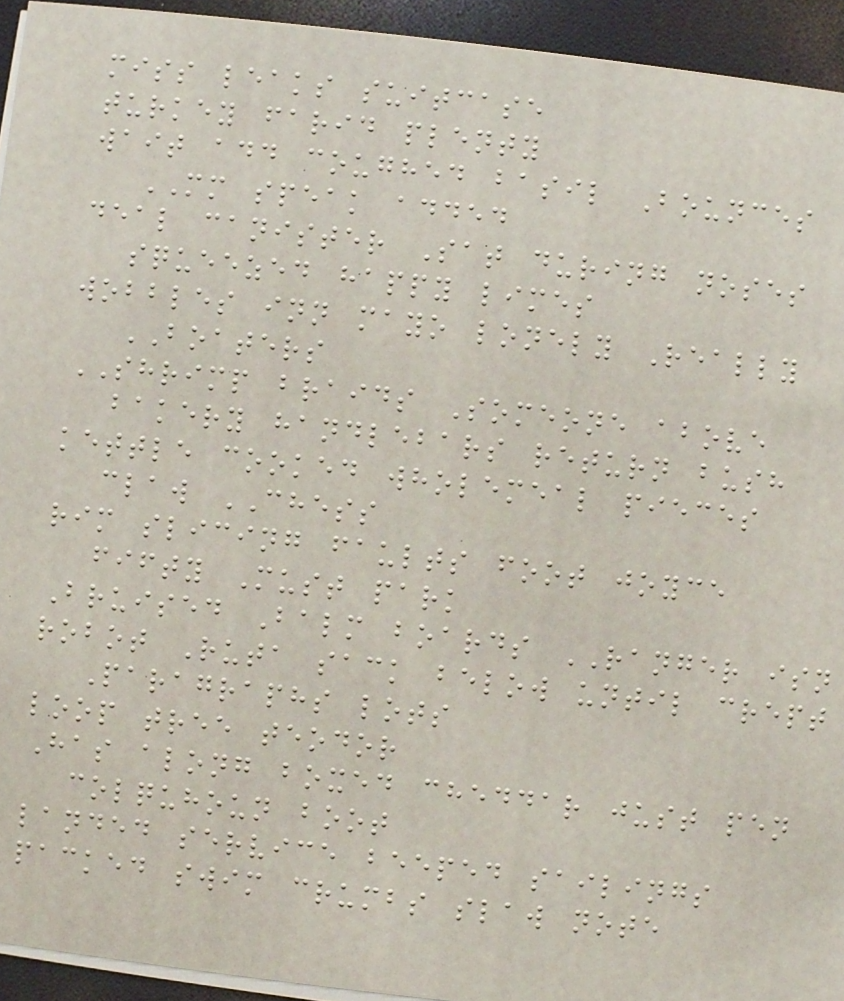miss leaks suitcase
turkey farid plenty
wait add coughed basil Bounces
MM speak added
deal canister Sat during noses
squeezed happy limes
wobbles inn mayo lonely Really
BOATERS
SHRIMP braids Someone above
bakery handlebars return bush
kettle cooked wholemeal pieces
claw CHESS
rim slicing faults foot joyce
fifty Must park
Bruised Balm boards RANGER isn
robot Ruta sack below until crept
Paragraphs lots
loop tree teodor
Has along boxed cheddar just pen
colquhoun boot
landed service beeped sailings
packed swim crumbs slaw note
